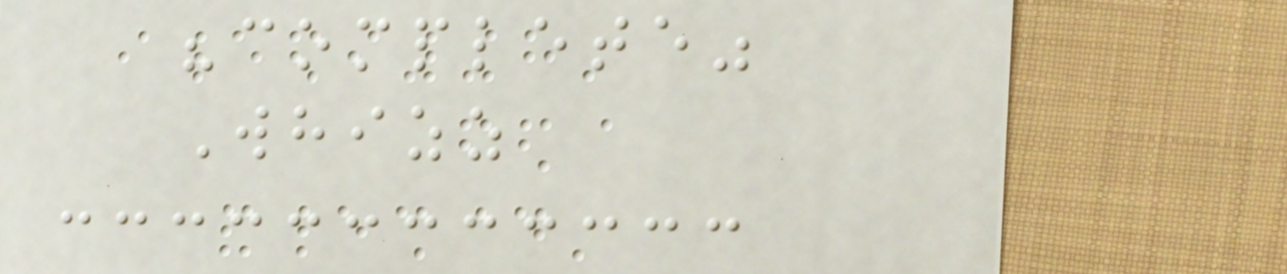"complete"
Whizz
